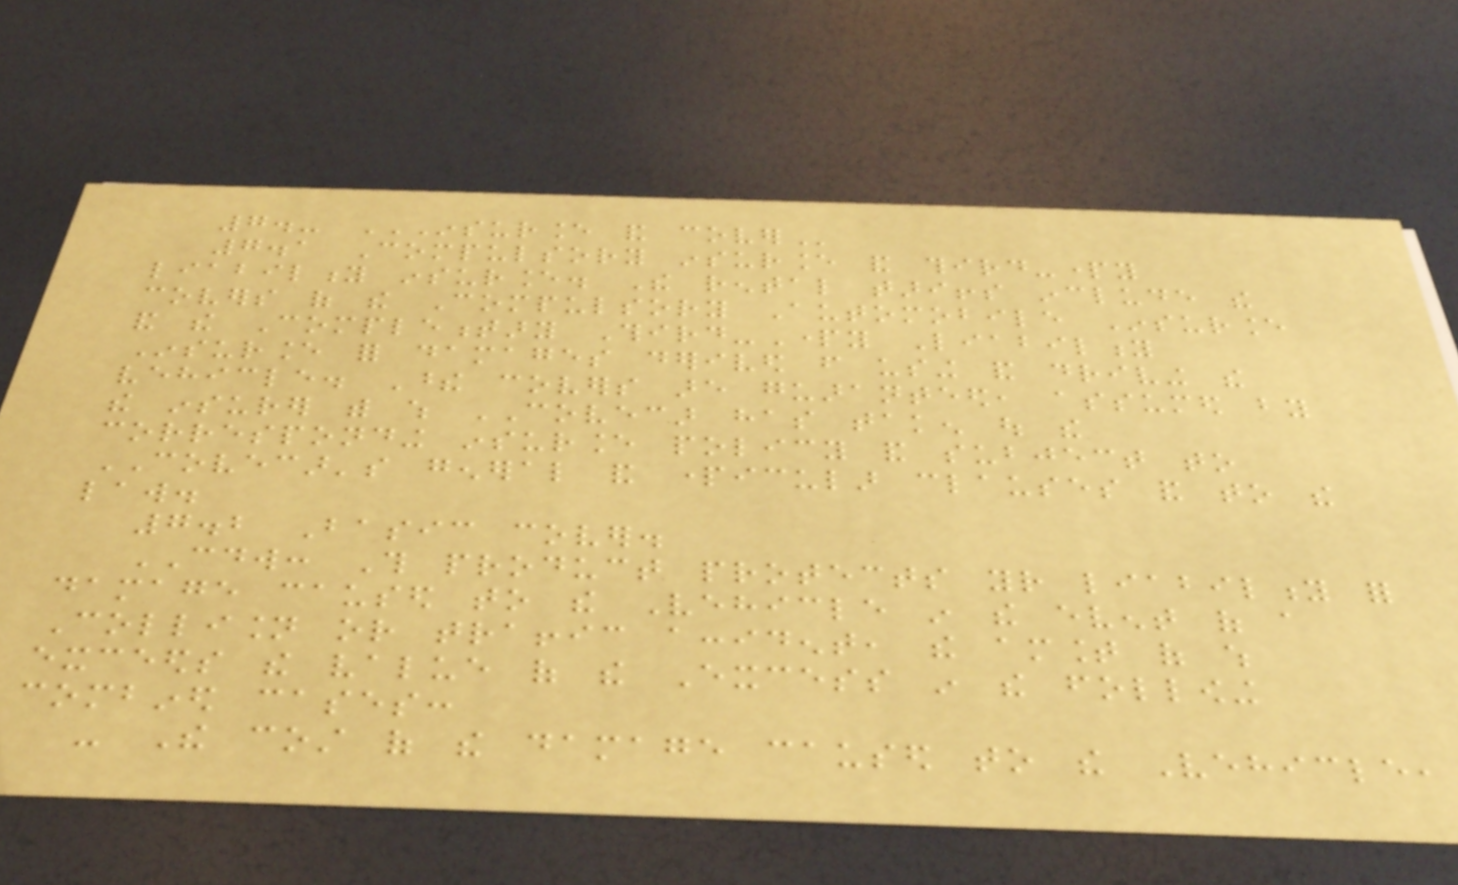7.- INSURANCE AND COVER
7.1 Compulsory insurance and third-party
liability insurance. The rental tariffs include the
covers of the Compulsory Automobile Insurance
and the Complementary Third-Party Liability
Insurance for damages derived from using and driving the
vehicle. These covers are guaranteed, assumed by
the insurer with which COVECAR has taken out the
corresponding insurance policy and subject to
COVECAR's general and particular clauses and to the
law.
7.2 Basic cover.
CDW: This product protects your liability for
damage caused to the Vehicle in the event of a
Collision or traffic accident, the amount of which
exceeds the value of the Excess in the following
combined cases:
- The cost of the damage caused to the Vehicle,
